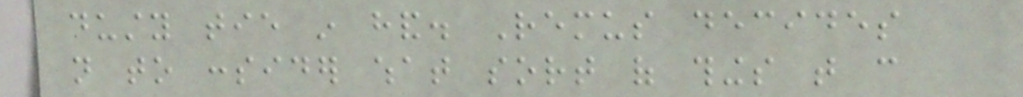dusty tie in hand. Remus decides
not to consider what sort of things that can
